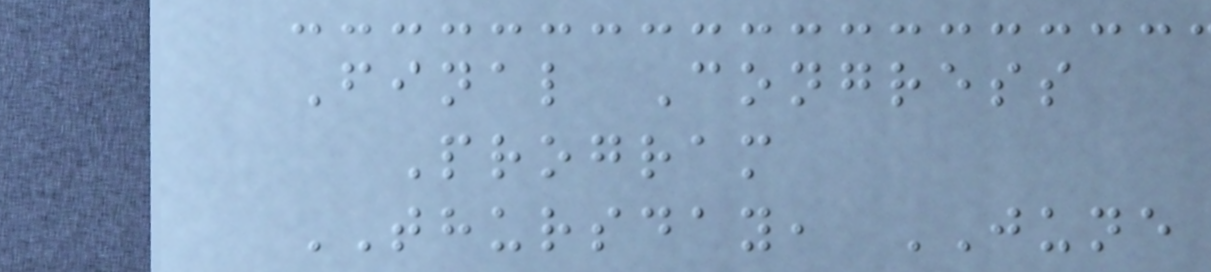Final Congress
Program
THURSDAY, JUNE
